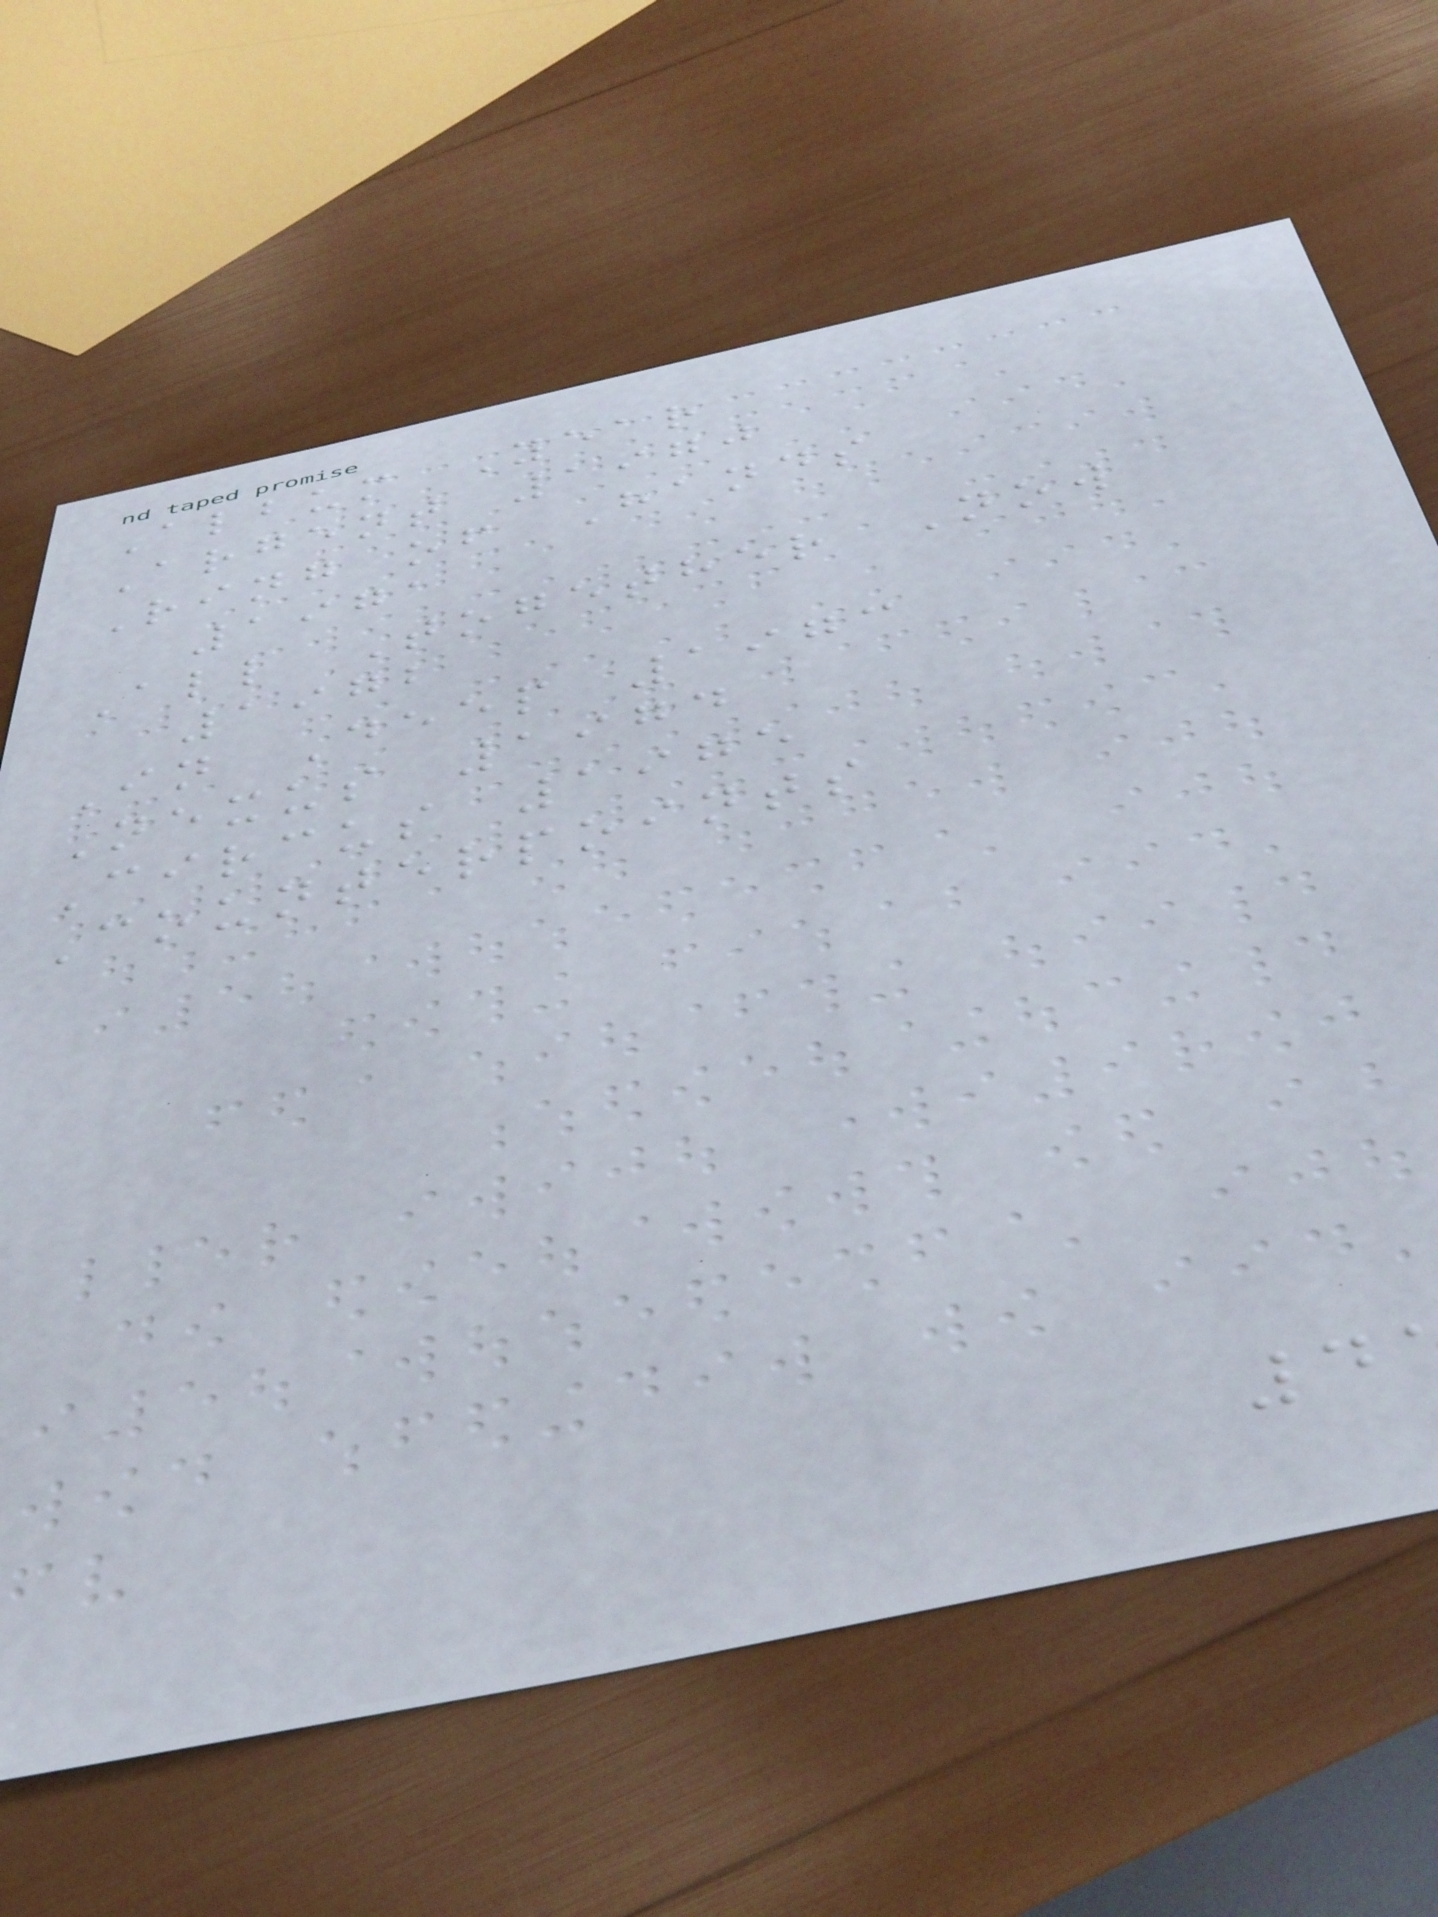Album Year
Argent 1970
Ring of Hands
1971
All Together Now
1972
In Deep 1973
Nexus 1974
Circus 1975
Counterpoints
